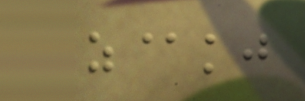z@kj
